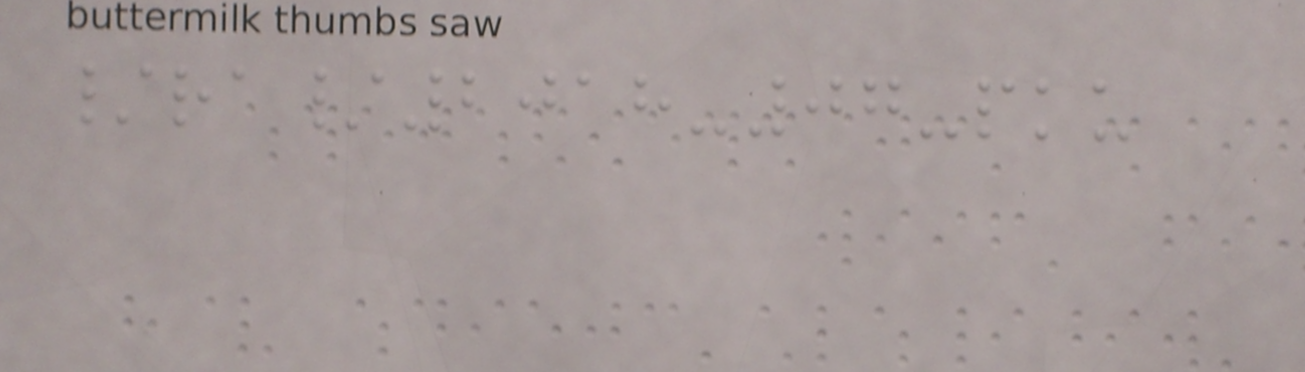/ra/2018-07-pku
